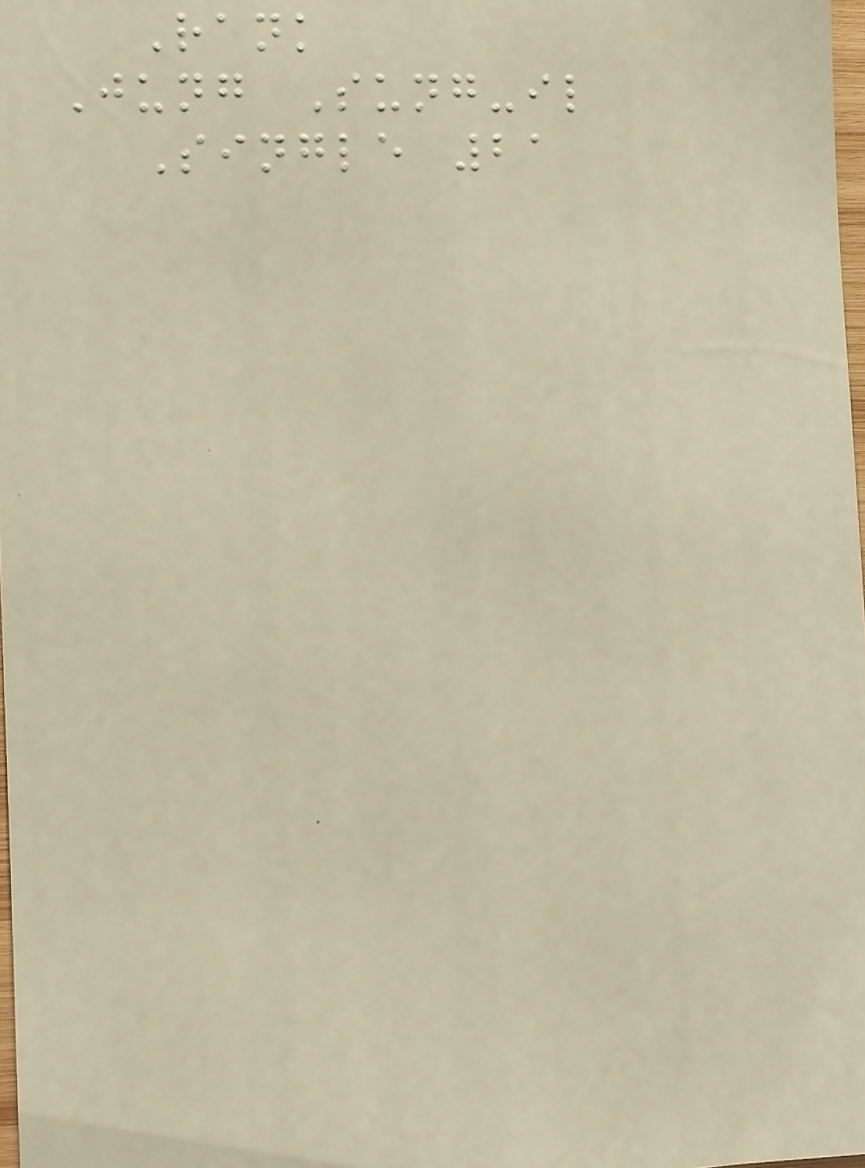Rank
Jung Sung-il
Single 21
